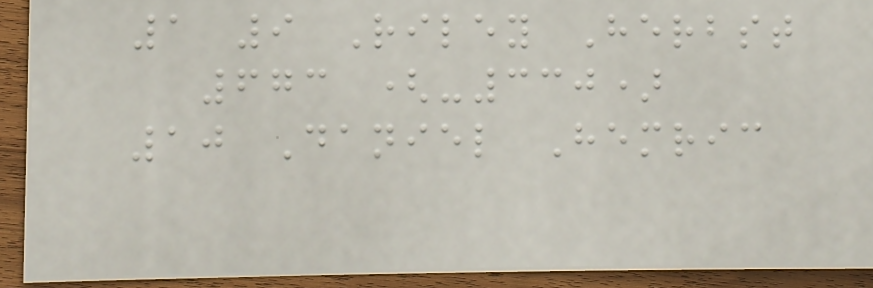1 9 Riley Herbst
673 (-330)
10 Daniel Hemric
